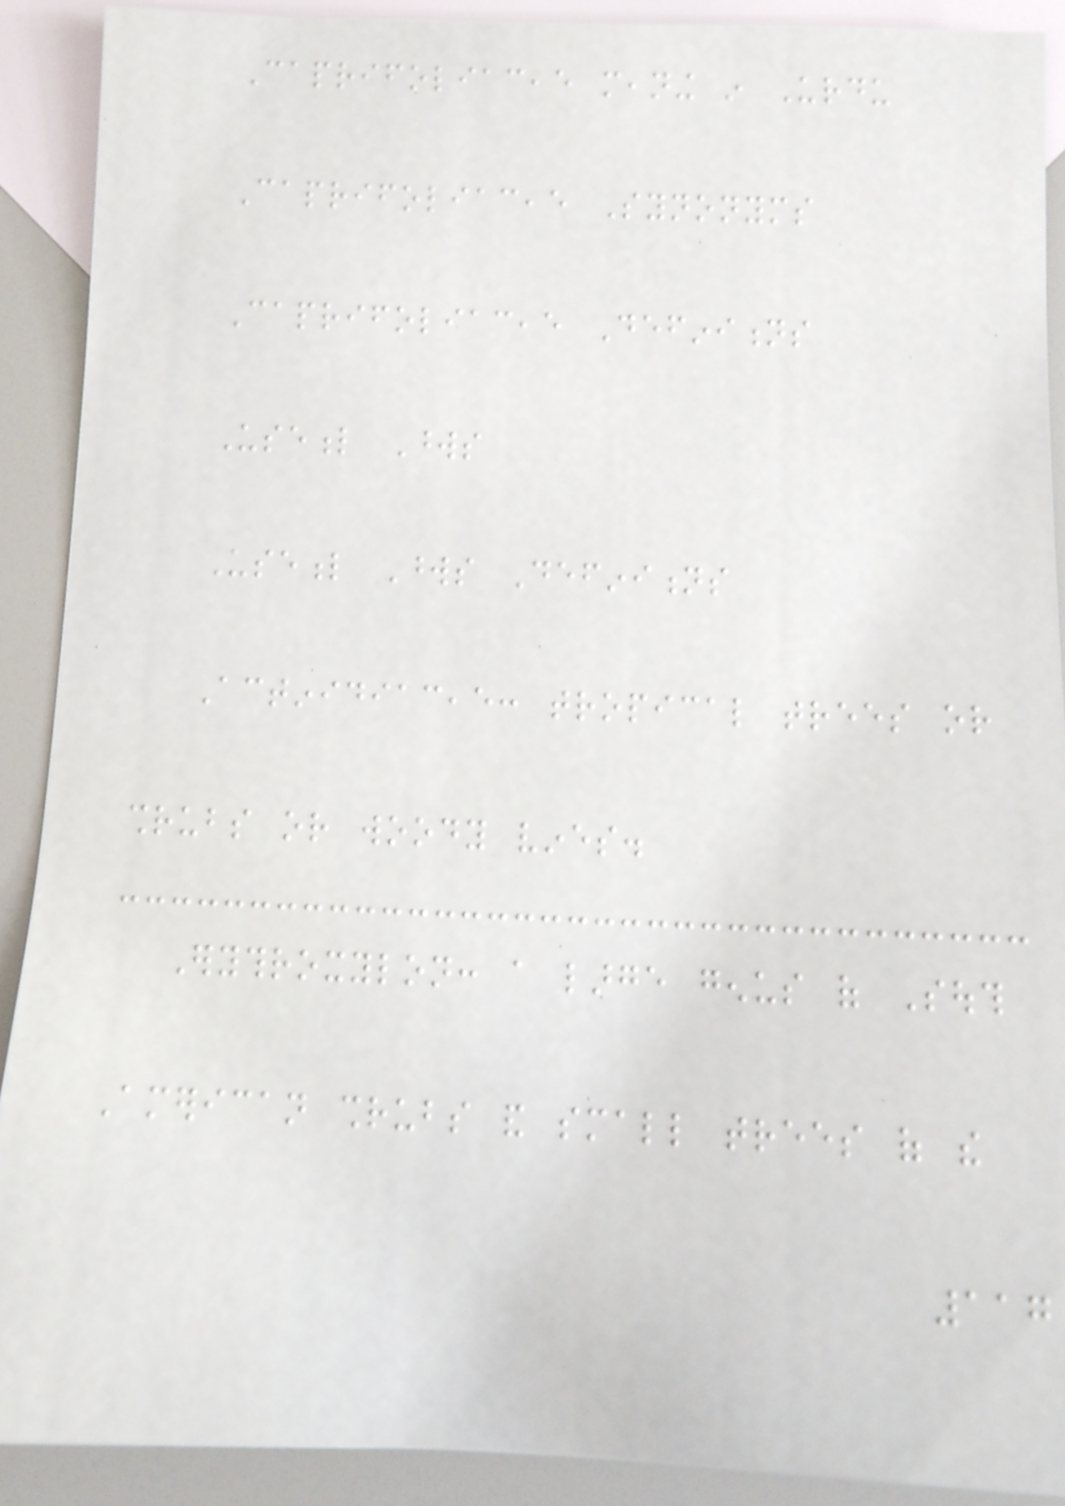Caprifoliaceae meaning in Urdu
Caprifoliaceae Synonyms
Caprifoliaceae Definitions
Useful Words
Useful Words Definitions
Actinidiaceae: tropical trees or
shrubs or woody vines.
Erythroxylon: a large genus of South
American shrubs and small trees of the
117
